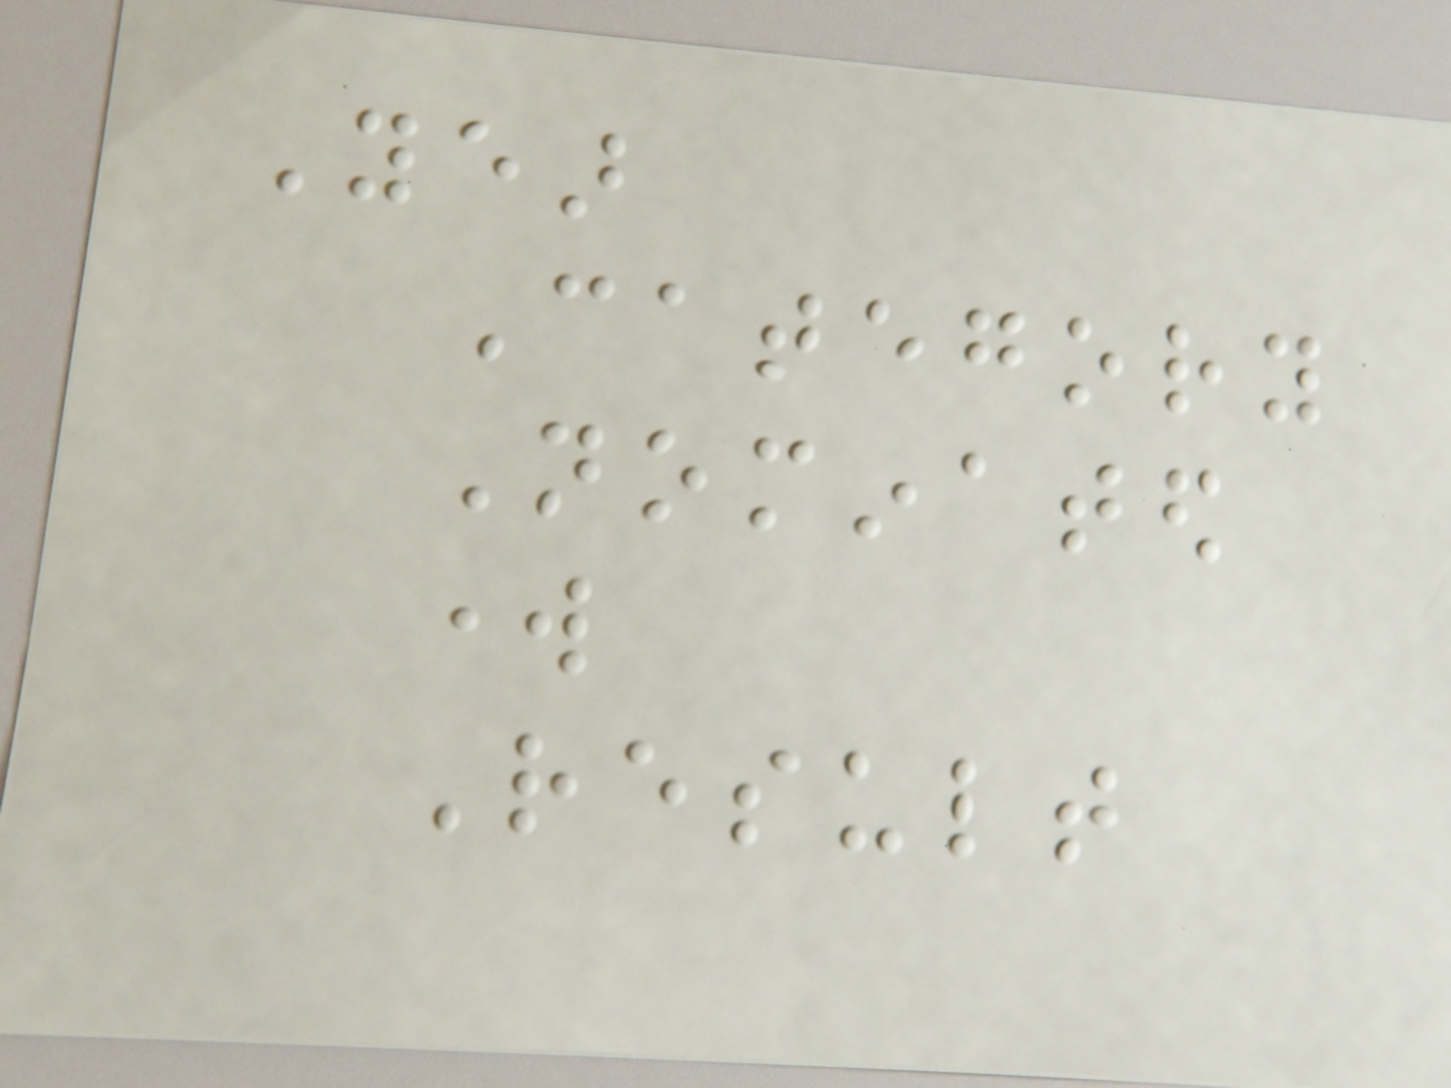Year
Category
Nominated
work
Result
